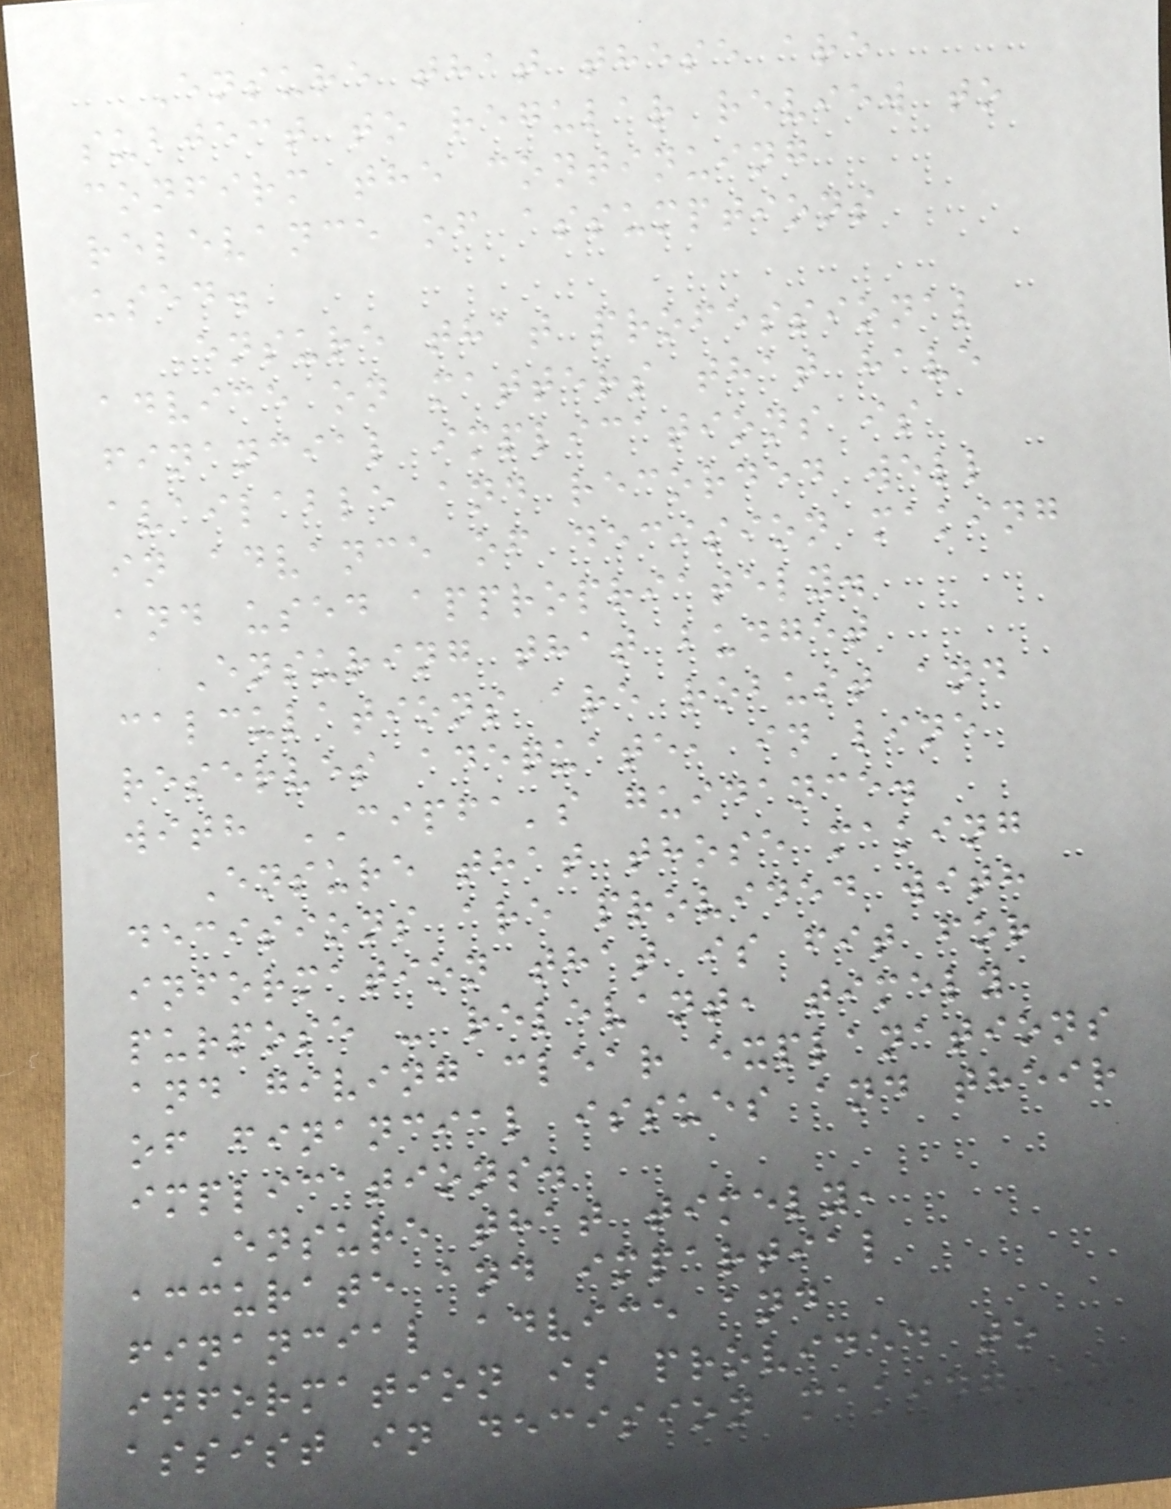Ensure that these are
subject to regular review to
confirm the continuing
relevance of assumptions
used.
Ensure that professional
advice on matters that have
financial implications is
available and recorded well
in advance of decision making
and used appropriately.
Ensuring that budget
calculations are robust and
reserves adequate, in line
with CIPFA's guidance.
Ensure that those making
decisions are provided with
information that is fit for
purpose - relevant, timely
and giving clear explanations
of financial issues and their
implications.
Ensure that timely,
accurate and impartial
financial advice and
information is provided to
assist in decision making and
